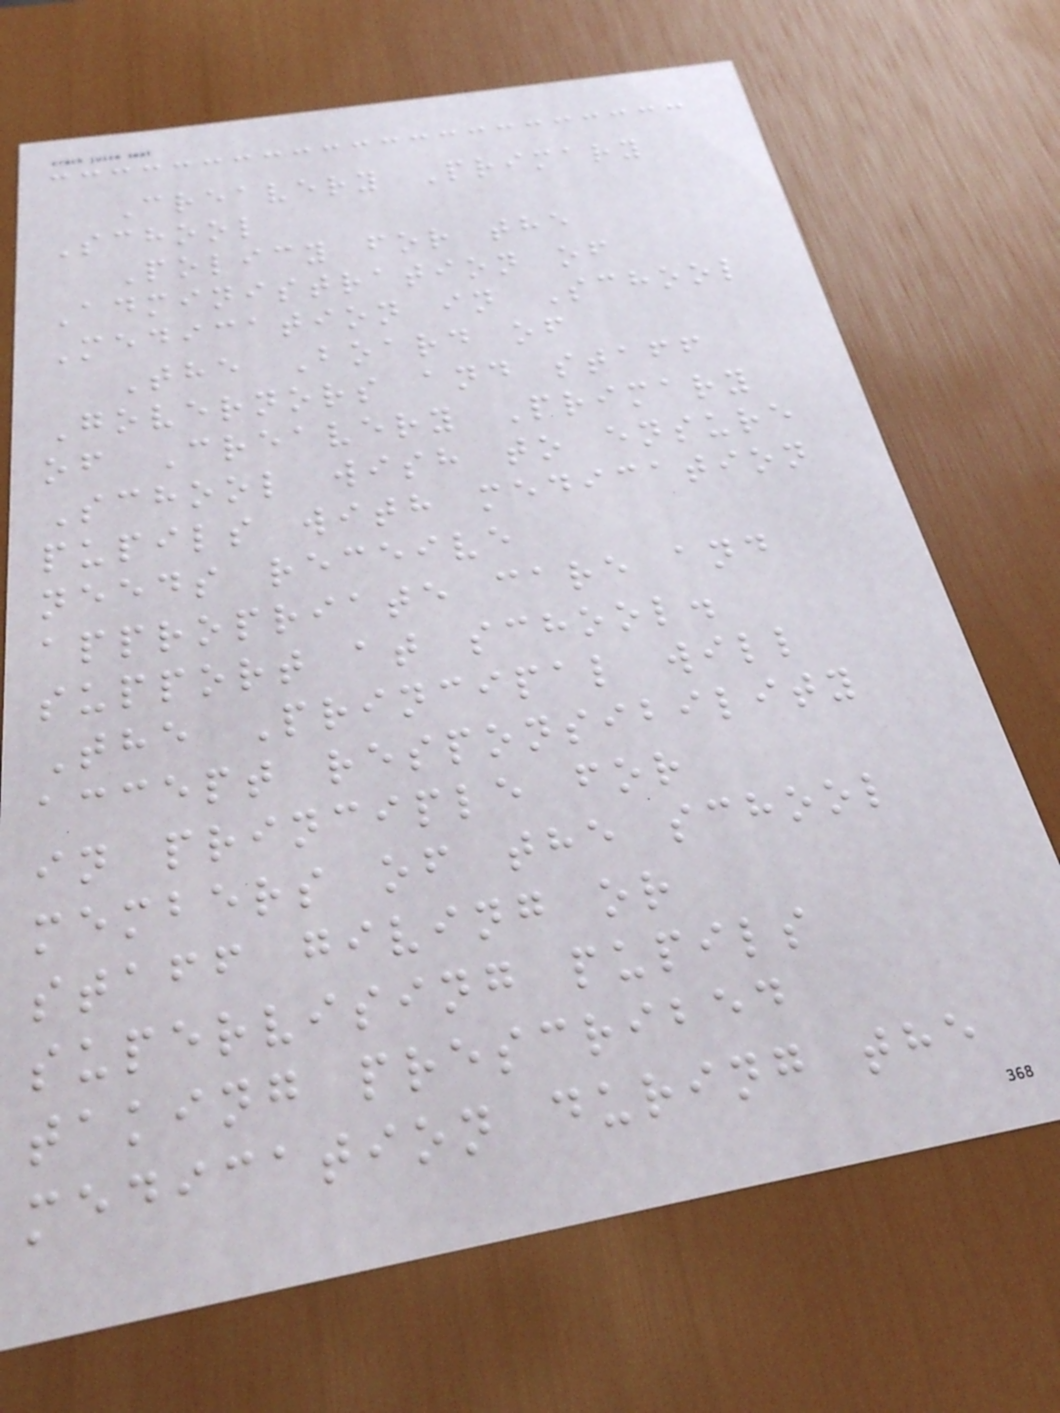Creavery Primary
School
Policy for the
Administration of
Medication in School
The Board of
Governors and staff
of Creavery Primary
School wish to ensure
pupils with medication
needs receive
appropriate care and
support at school.
The Principal will
accept responsibility
in principle for
members of the school
staff giving or
supervising pupils
taking prescribed
medication during the
